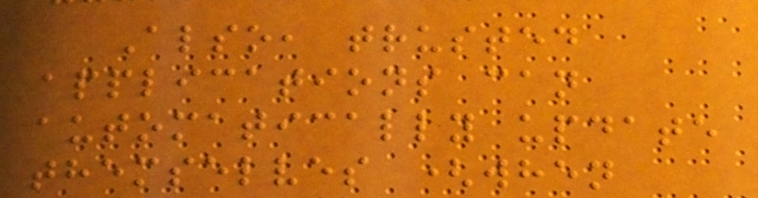Also, trusted
applications can
automatically update
themselves (when
